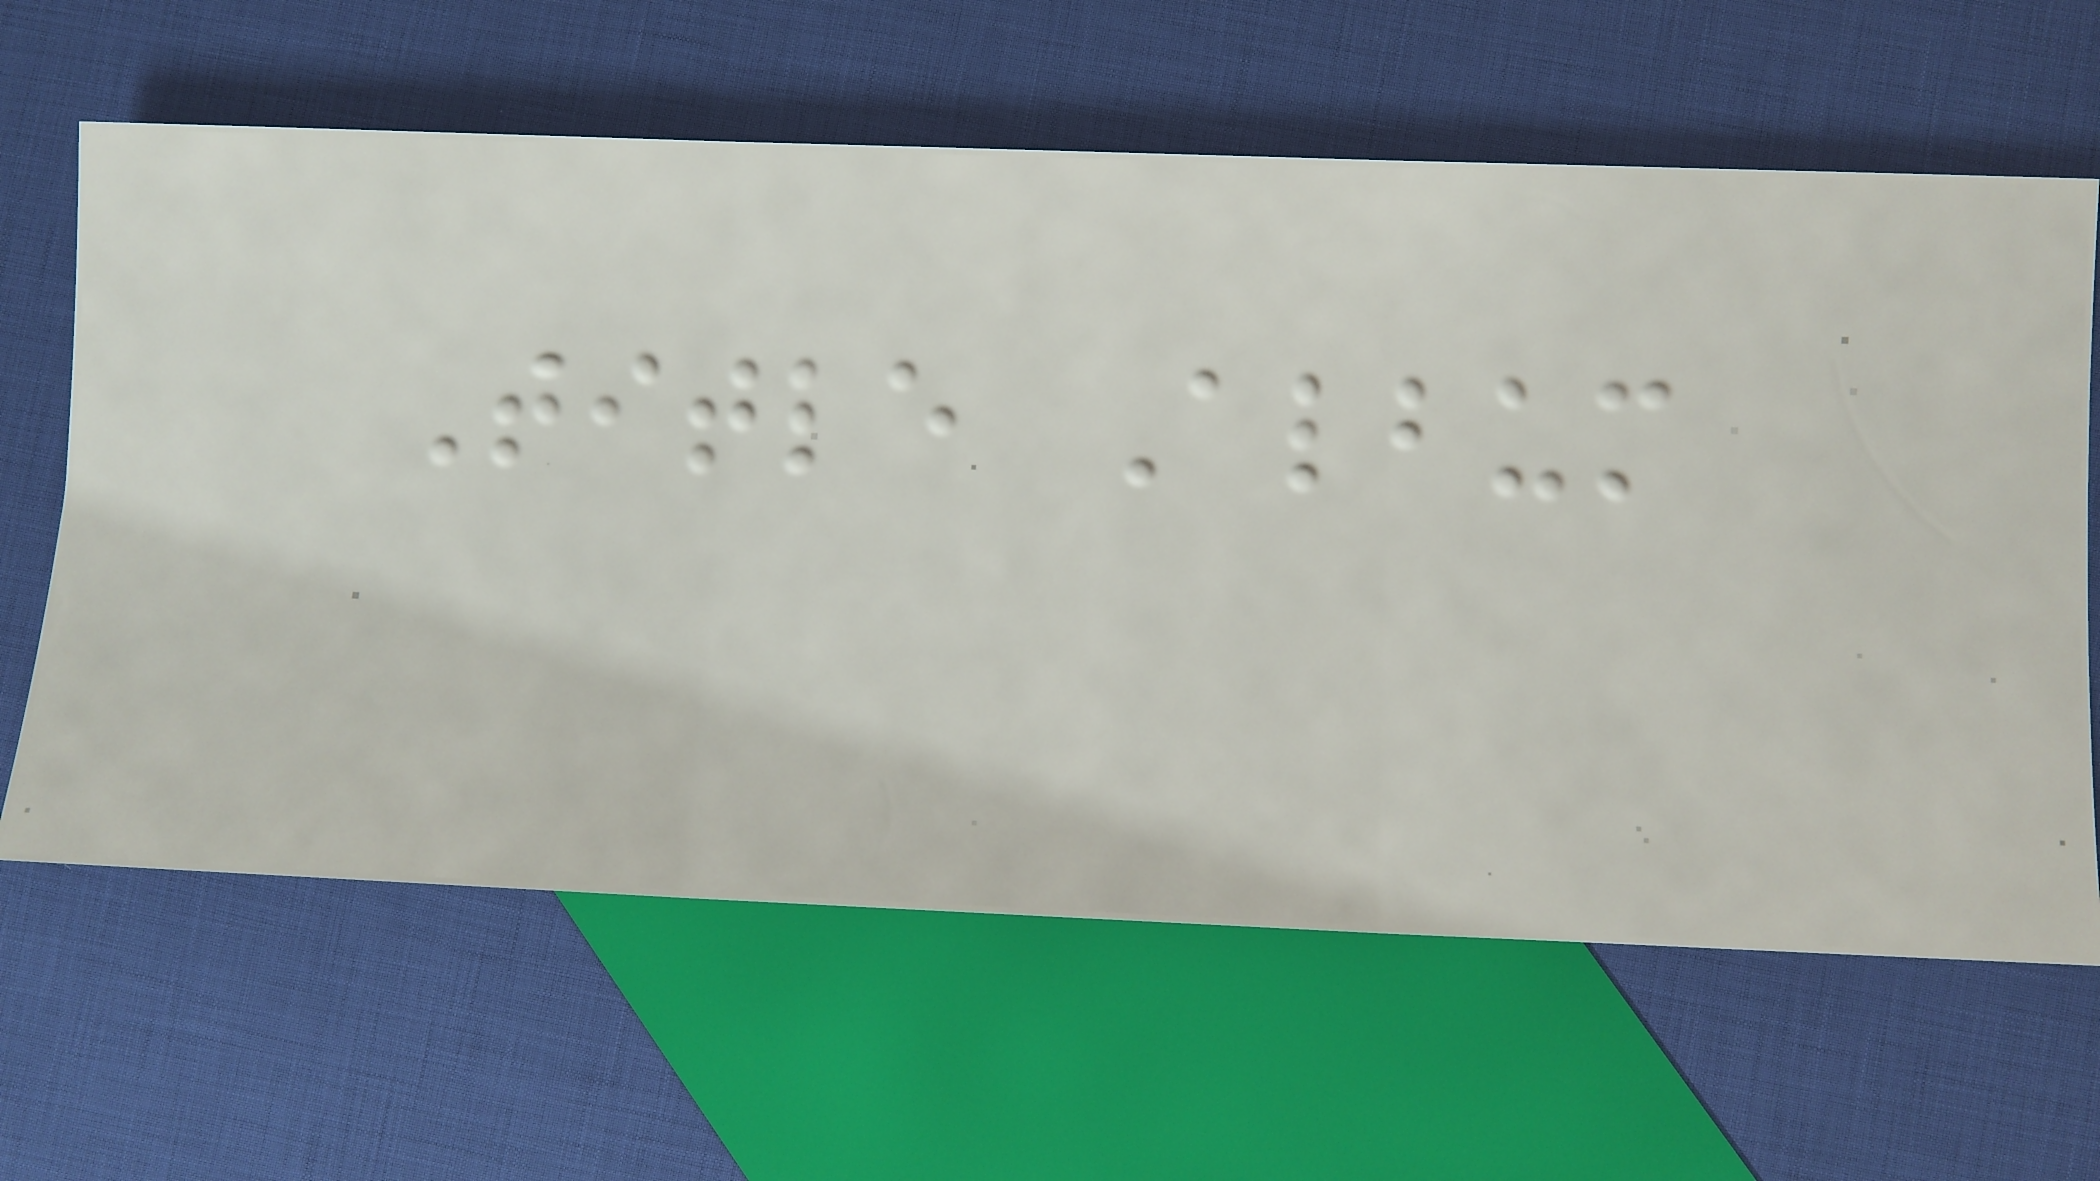Title Album
